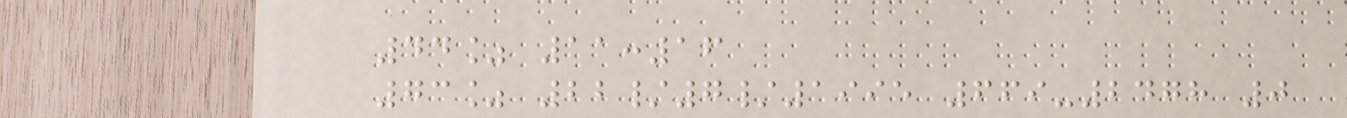44% 11:16
73% 22/7/1995 669-2478 0
